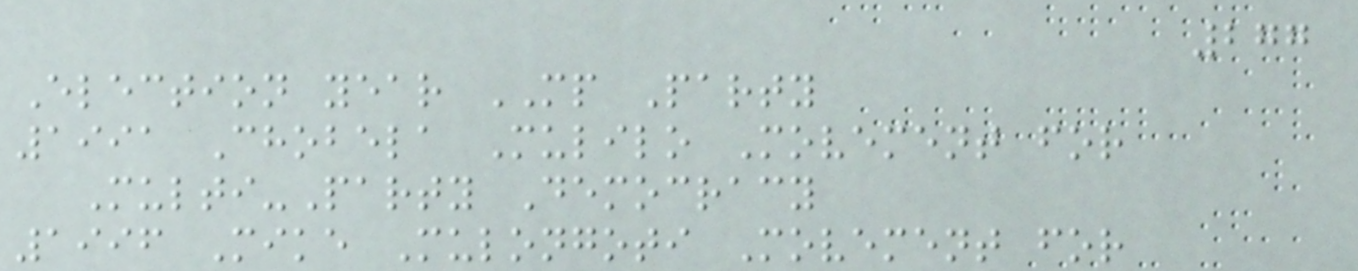277
Election year MP Party
1991 Chobela Mulilo Movement for
Multi-Party Democracy
1996 Mike Mulongoti Movement for
